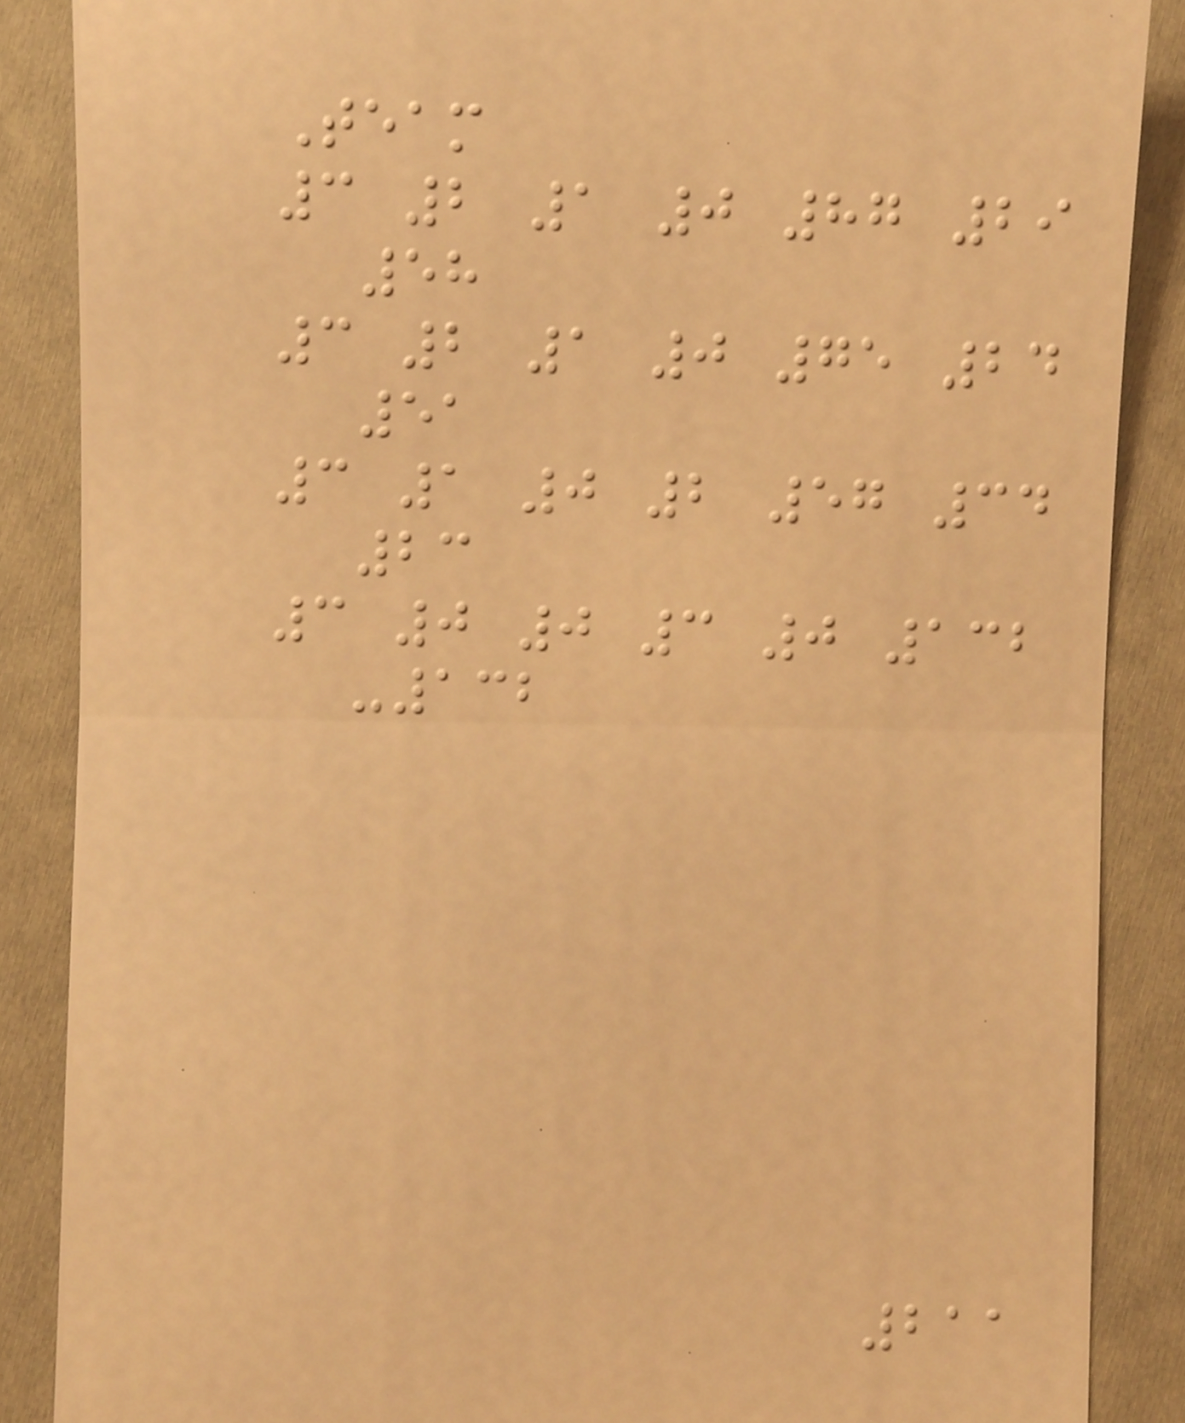Team
3 2 1 0 87 29
58
3 2 1 0 75 24
51
3 1 0 2 57 34
23
3 0 0 3 0 132
-132
211
